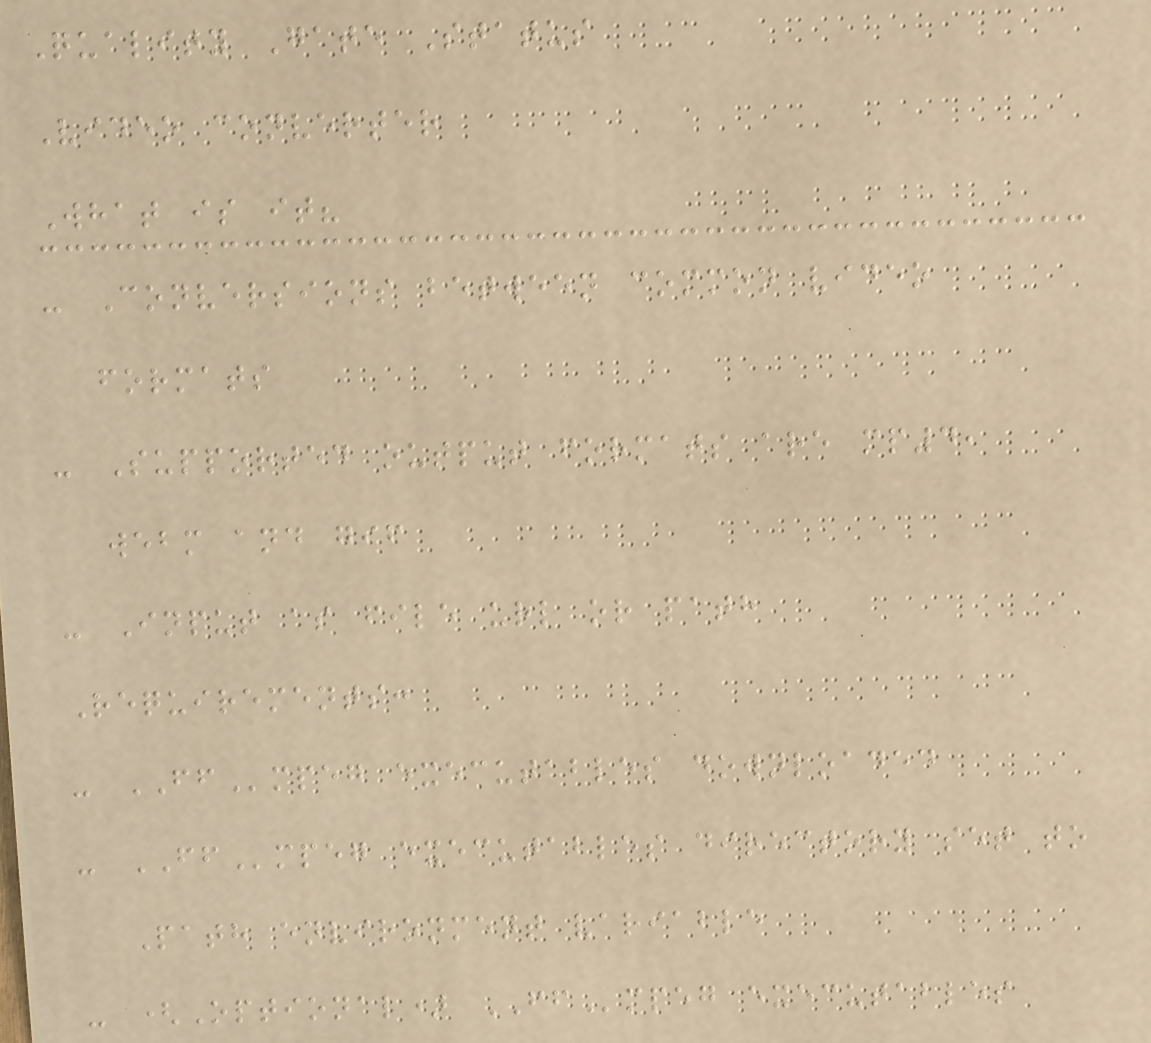Quality Gate Status
Video converter
What is it?
- Conversions between common video
formats
- Supported output formats are mp4,
webm and gif
- Input as file url or path
Requirements:
- FFmpeg executables downloaded
- FFmpeg executables directory set to
Path environment variable
- (Optional) FFmpeg executables
